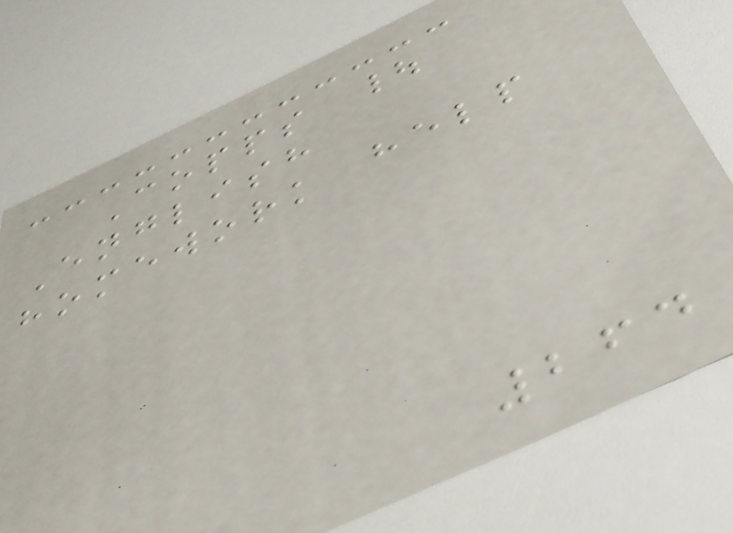Copps |
English
homework help
264
